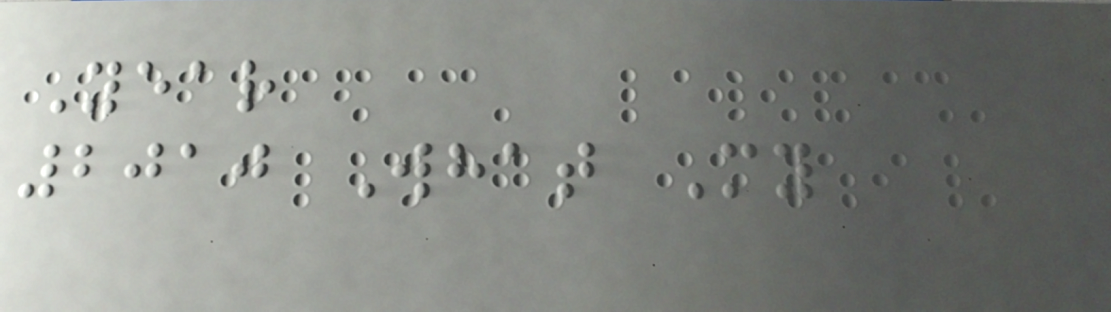Year
2010 What My
